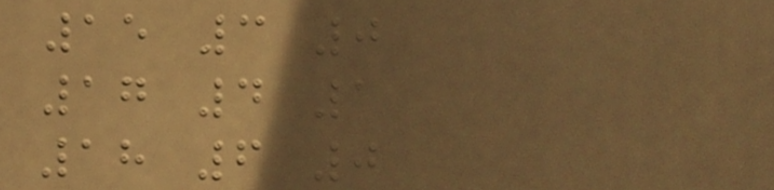15 3 0
17 4 1
18 6 0
